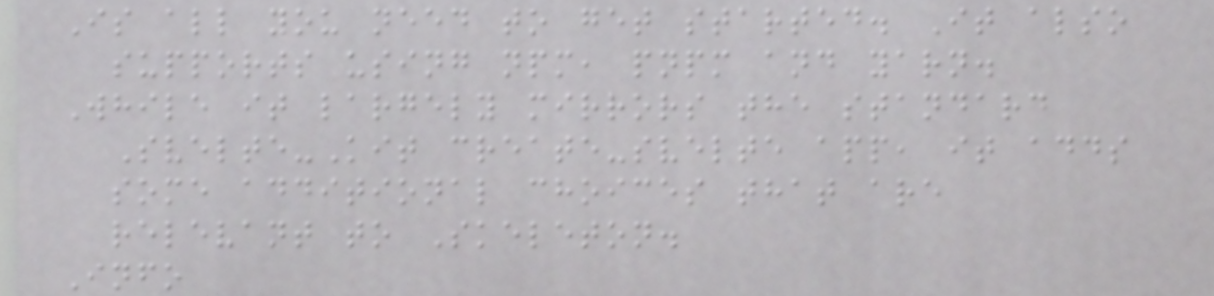Is all you need to get started. It also
supports using npm, pnpm and yarn.
While it largely mirrors the standard
Svelte-Kit create-svelte app, it adds
some additional choices that are
relevant to Skeleton.
Info
